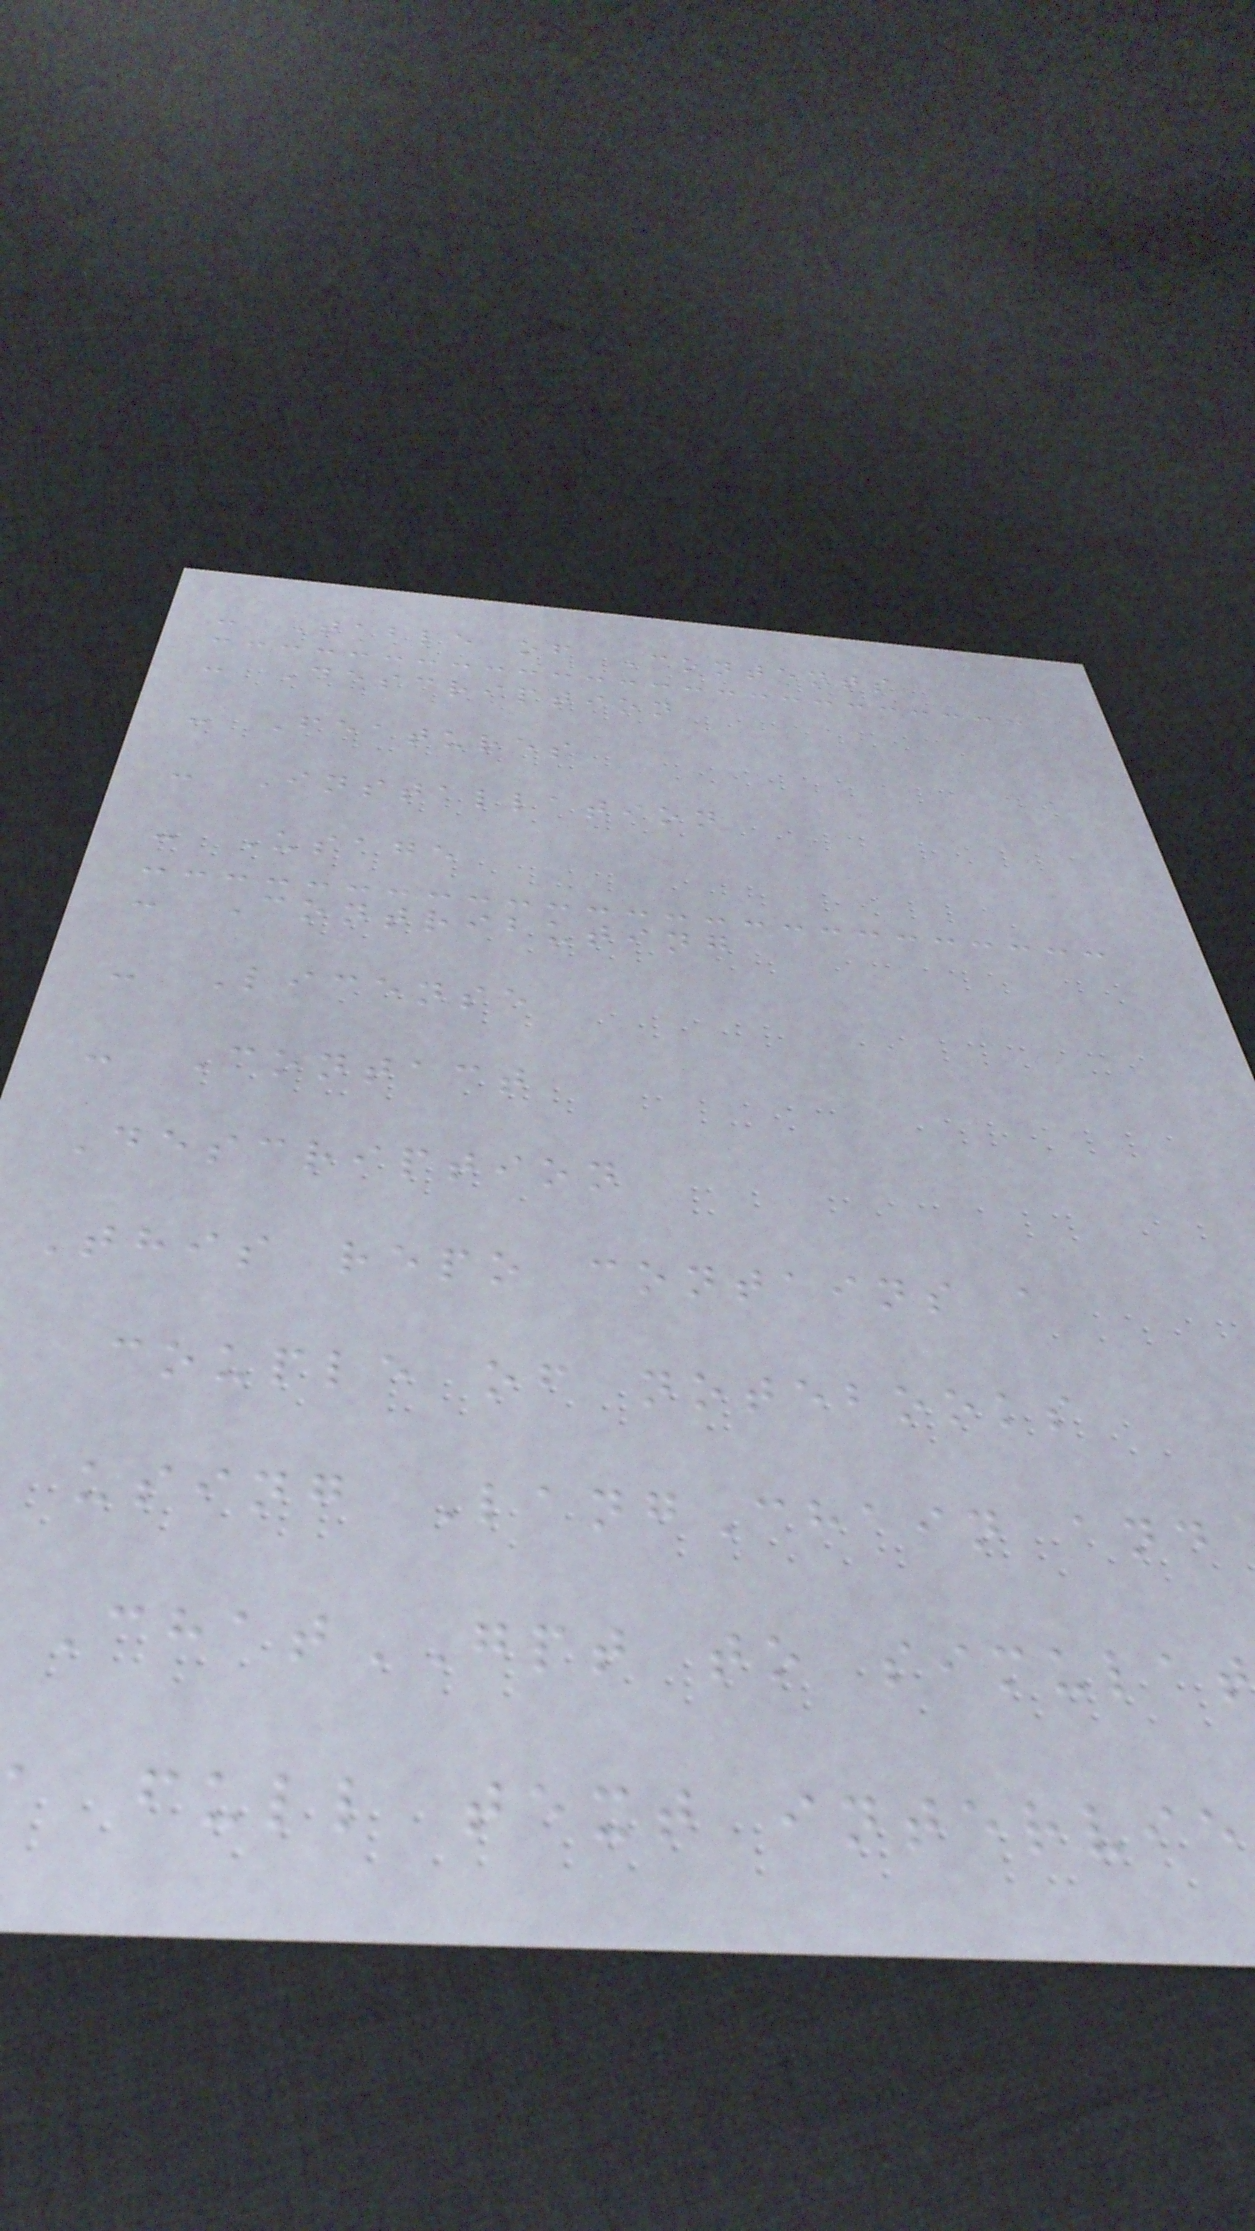- Table of Contents
- Description
- Features
- Installation
- Usage
- Contributing
- License
- Contact
Description
This repo contains a
couple of notebooks
using LangChain and
ChatGPT to simulat
full text intervie
